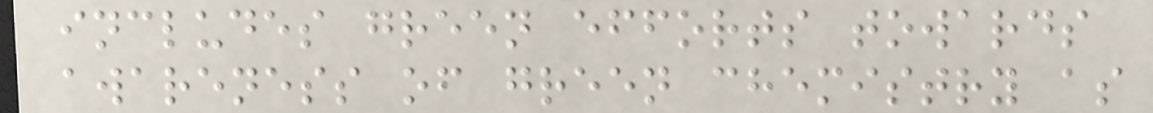includes green efforts towards
awareness of green chemistry as
